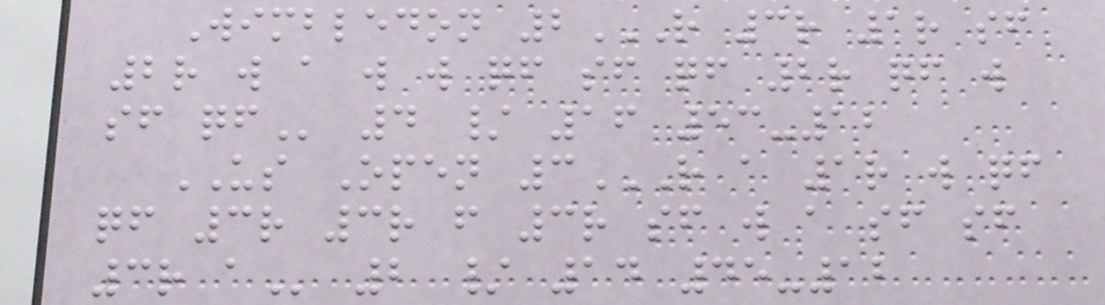Wimbledon 2R 3R 1R SF
2R W A W W QF SF QF 2R QF W
SF QF 4 / 16 53-12
US Open 3R A 1R W QF
QF 3R 3R F 3R SF W A SF SF
3R A 2 / 14 45-12
